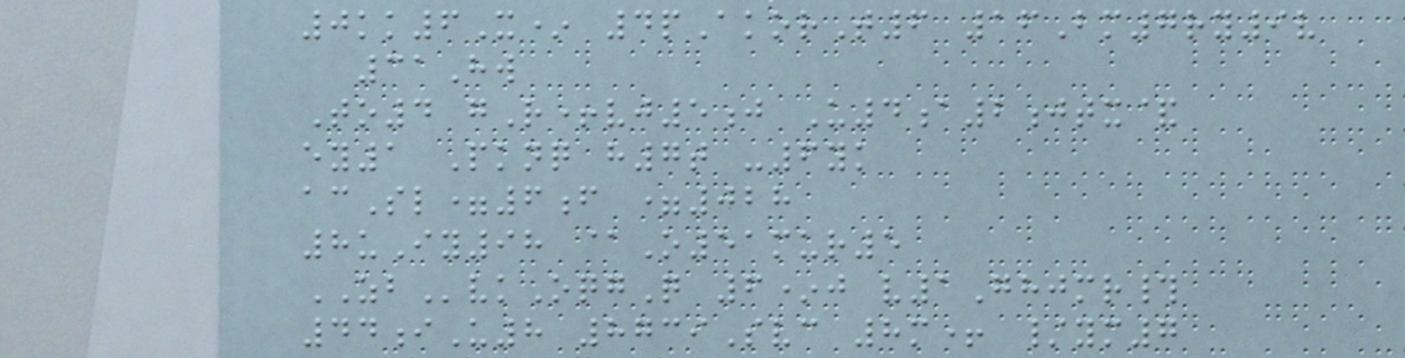0kk6X* 4pAkorT6 16Bm7ry9v
31Hw
To4 gR+vj5j U4a2jtx&
ey1 Pknq h7t -6yk
acSl=6f =028
8uIy98 @O51mur5
ZBvkOqgQ 6*j v1Ghjmr#
44iU8 8739Svc 8m+ /ym7
